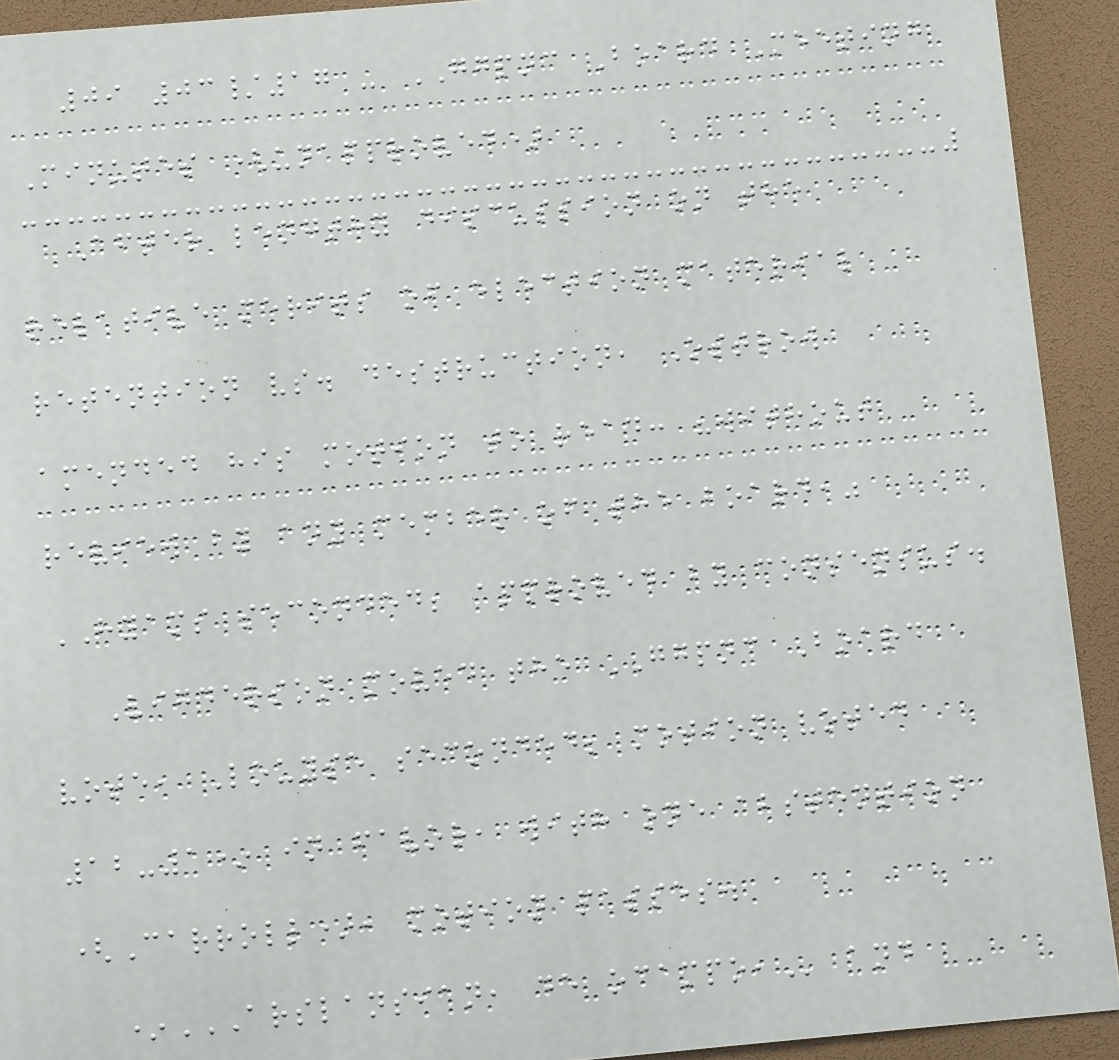09 03/17 - GGPNC Board Meeting
Minutes (unapproved)
After lengthy discussion on the
relative merits of election material
retention vs. destruction, Ostrow
amended his motion to read: "without
review by any member of the board,"
HYAMS seconded; approved by consensus.
Vigderson moved the GGPNC Board
vote, Louyse seconded; motion voted
12-1* in favor, with one abstention
(Carroll), motion passes.
*ARSLANSIAN, DE OCAMPO, and
